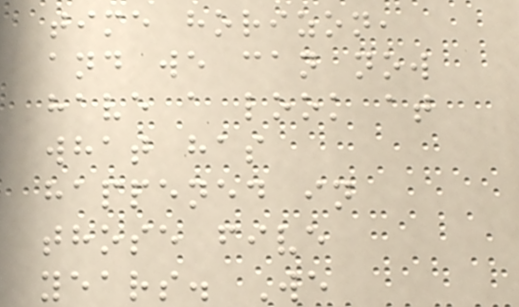time horizon,
and we can now
have a look at
what has
happened in
those five
years. We
